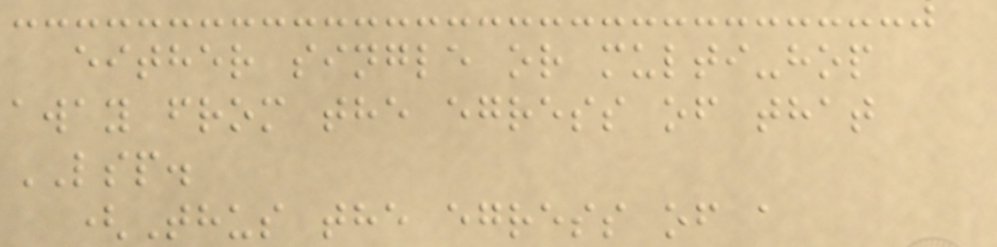either single or multi-hop
away from the egress of that
LSP.
(Thus the egress of a
